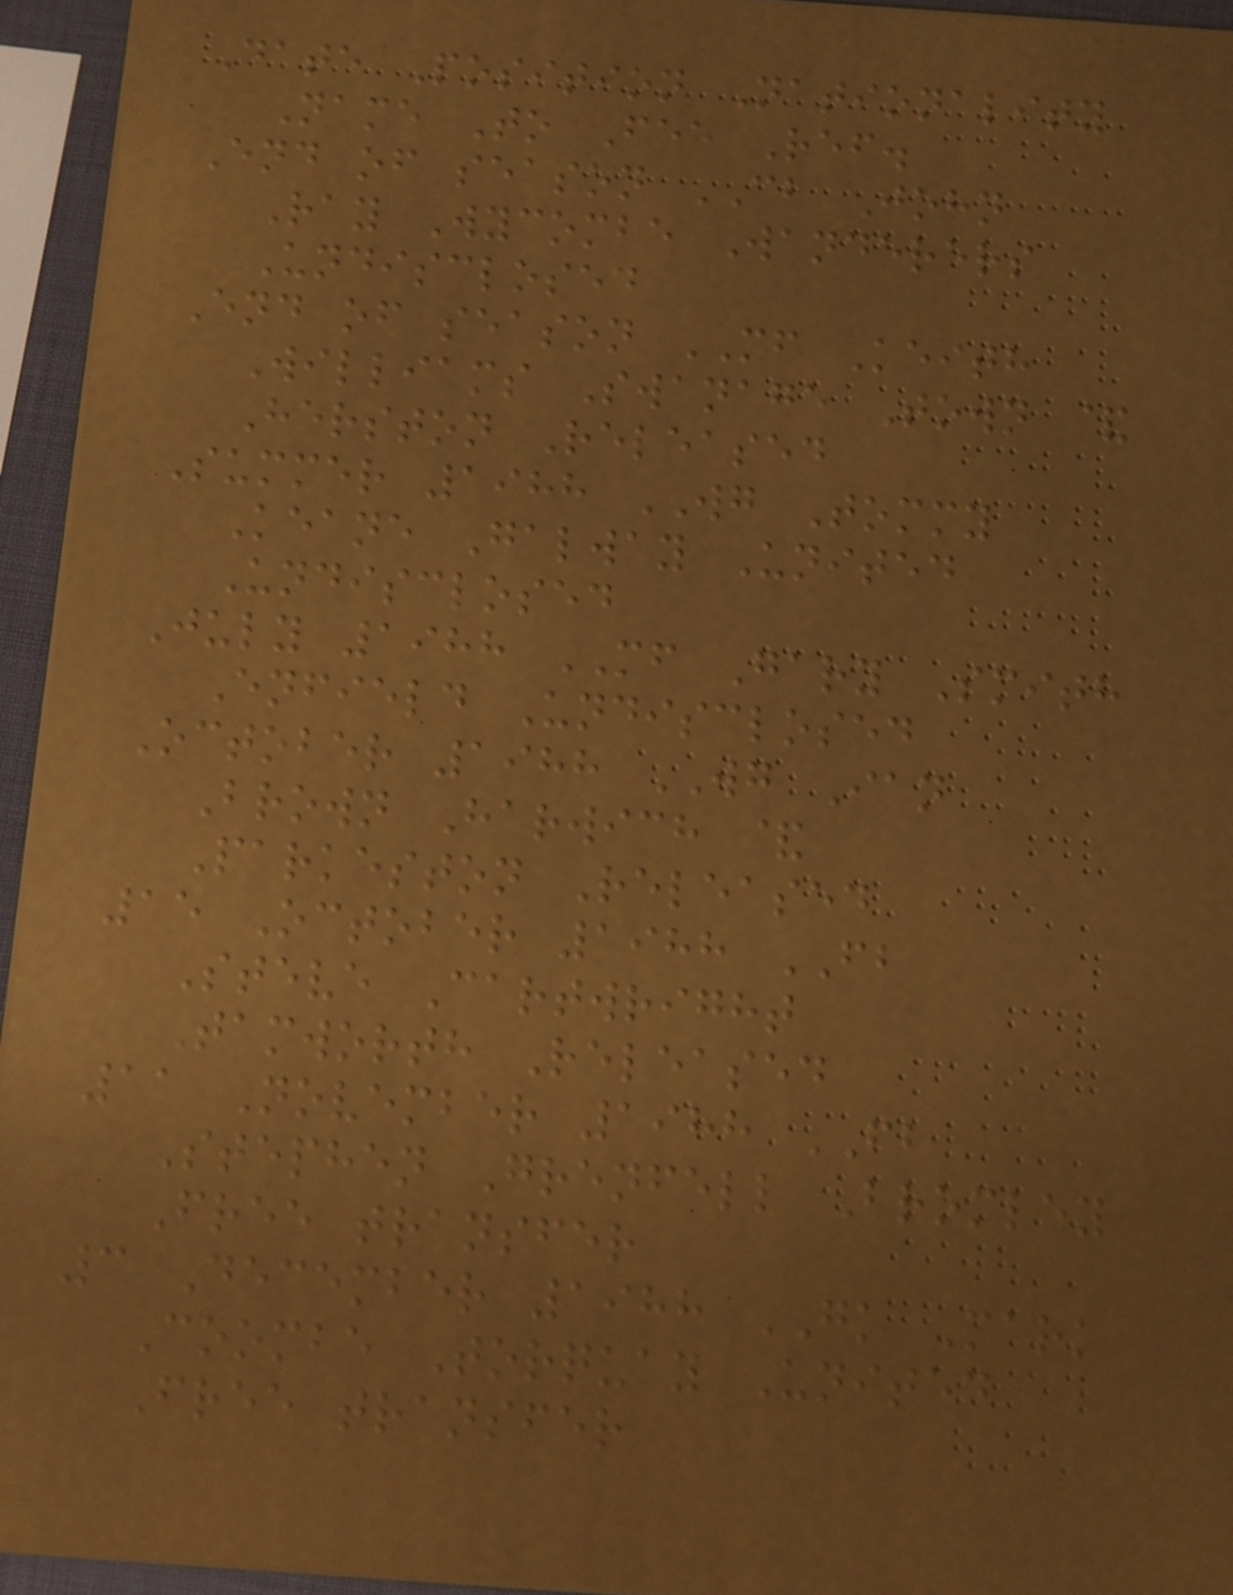Date Position Nationality
Name To Fee Ref.
End of season CB John
Ray Wycombe Wanderers
Undisclosed
End of season MF Keith
Williams Swanage Town &
Herston Released
Summer 1988 WG Tommy
Keane Galway United
Undisclosed
July 1988 MF Gary Smith
Enfield Undisclosed
October 1988 WG Ian
Brown Harwich &
Parkeston Released
15 October 1988 FB
Steve Cartwright
Tamworth Released
11 November 1988 FB
Stephen Grenfell Bromley
Free transfer
3 December 1988 GK Mark
Coombe Torquay United
Free transfer
